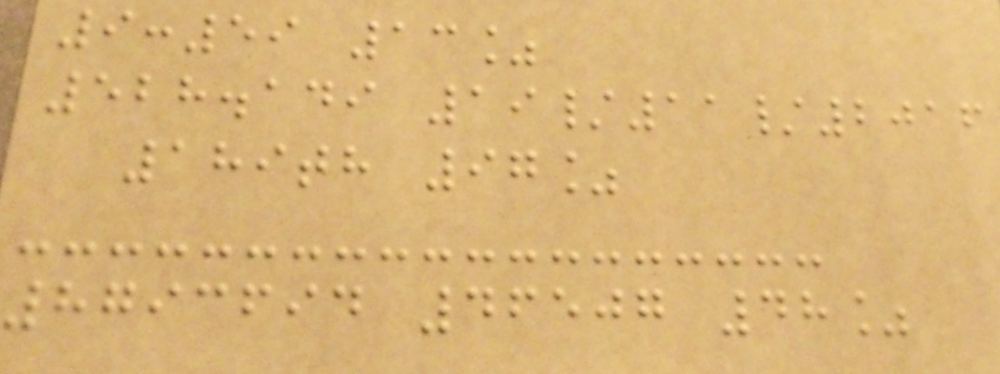9:59 13%
528.149 19/11/2016
189th 97%
8793694 46507 48%
